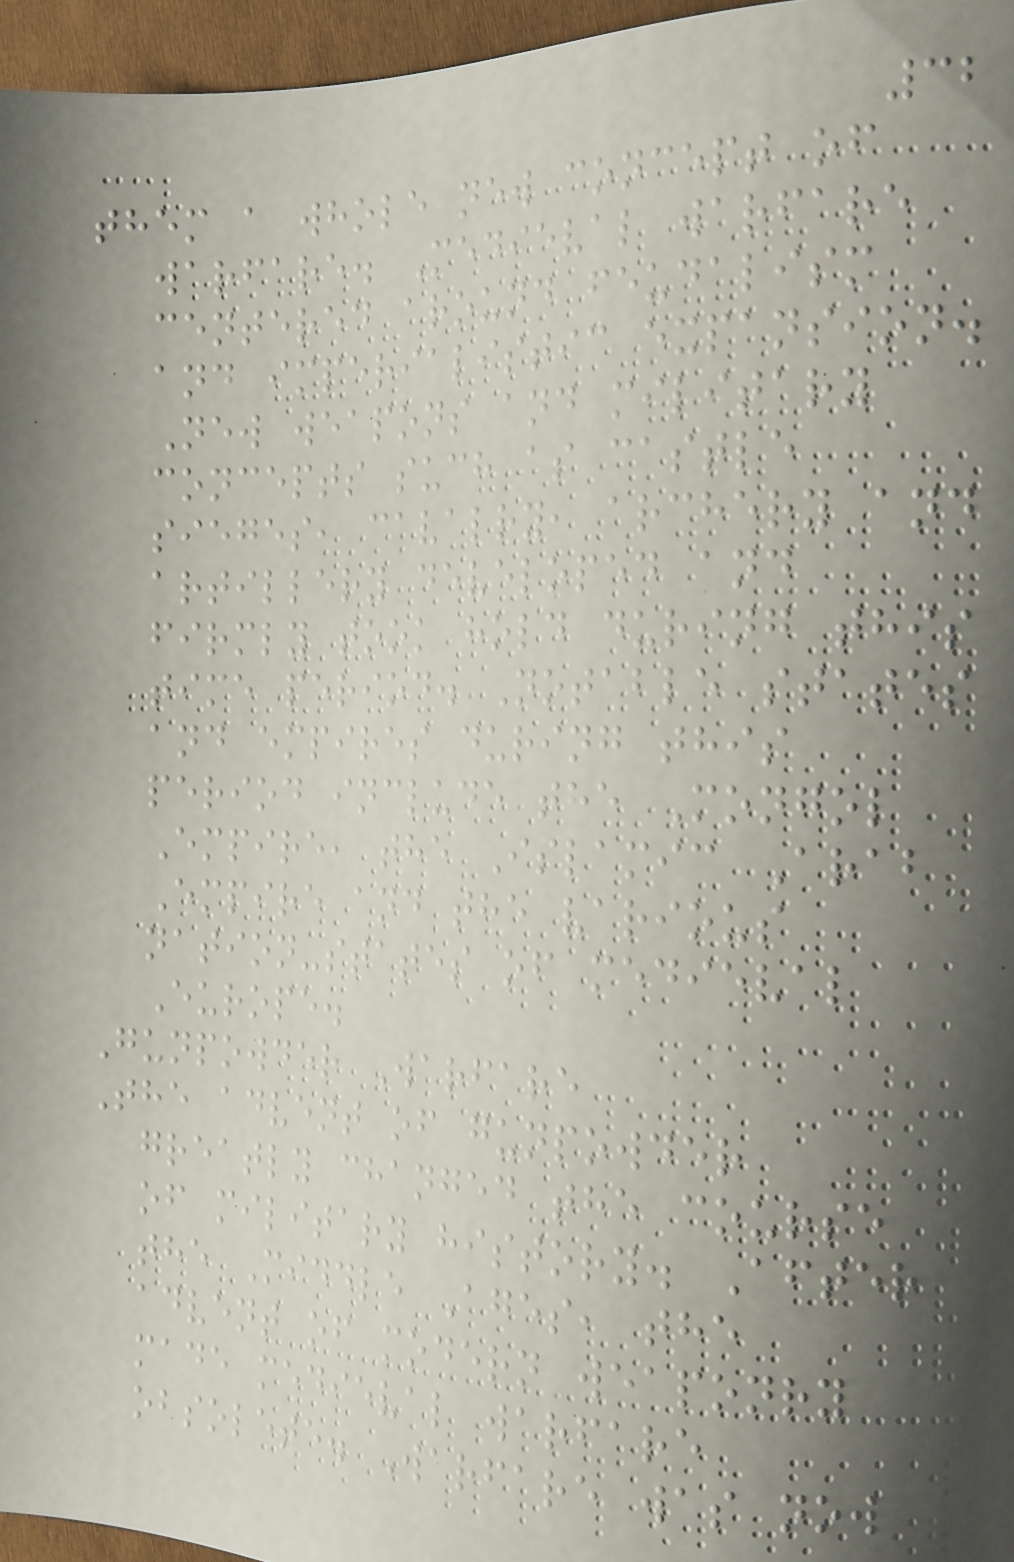32
them a whole new concept of
warfare. Medieval warfare
centered around feudalism
and imperialistic expansion.
New weapons and military
concepts such as castle
sieges, cavalry, archery and
artillery developed and
firmly took hold during this
time period. Notable states
and empires during this
period include the Mongol
Empire, the Islamic Arab
Empire and the various
nation-states of medieval
Europe.
Gunpowder Warfare
The advent of gunpowder
greatly changed the course
of military history. After
the Middle Ages, the
advent of modern weaponry
made medieval warfare
obsolete. Warfare was now
